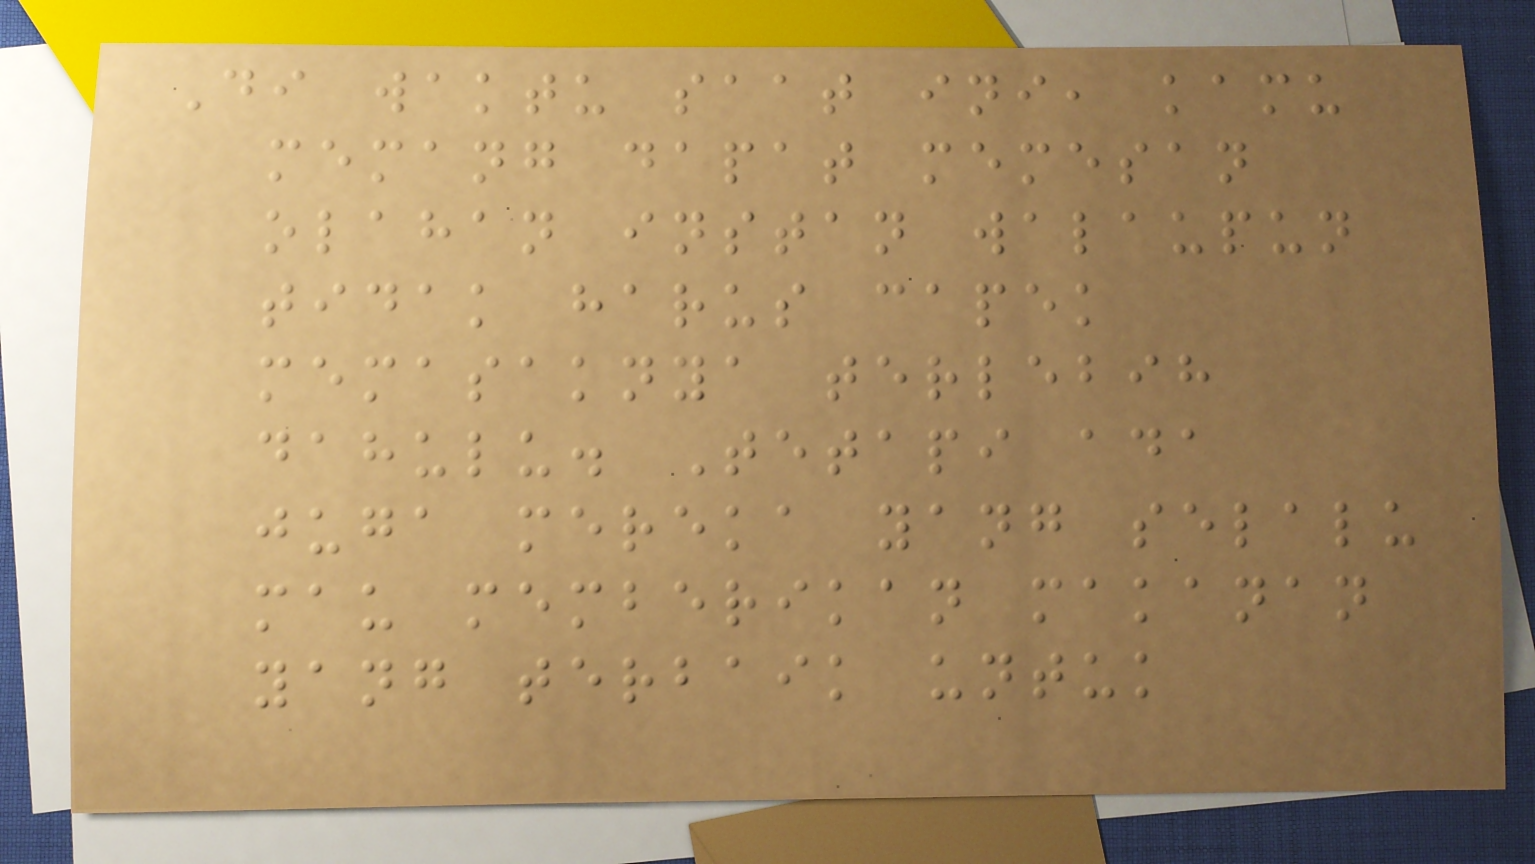Di waktu saat ini, kamu
memang dapat memesan
olahan instan walaupun
tidak harus capek
memasaknya terlebih
dahulu. Tetapi ada
juga mereka yang selalu
mau memberikan makanan
yang terbaik untuk
